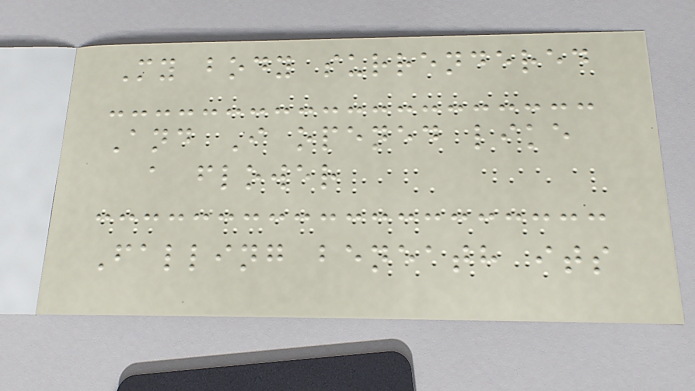My body surrendered
And I opened like
a flower
Falling beneath its
